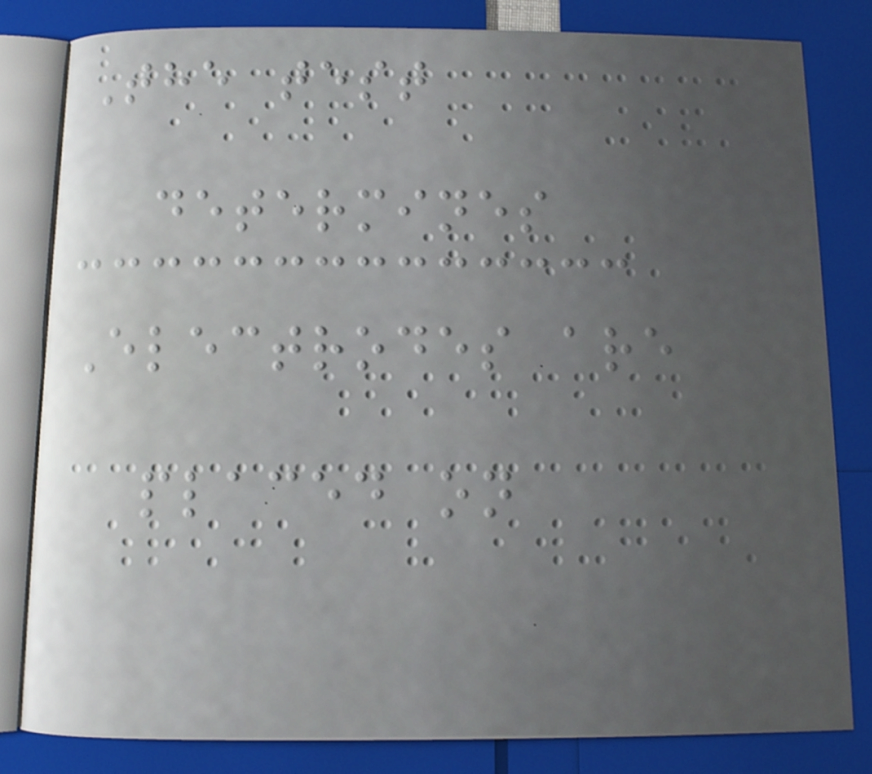The test
determines
Electrodes are
placed on
